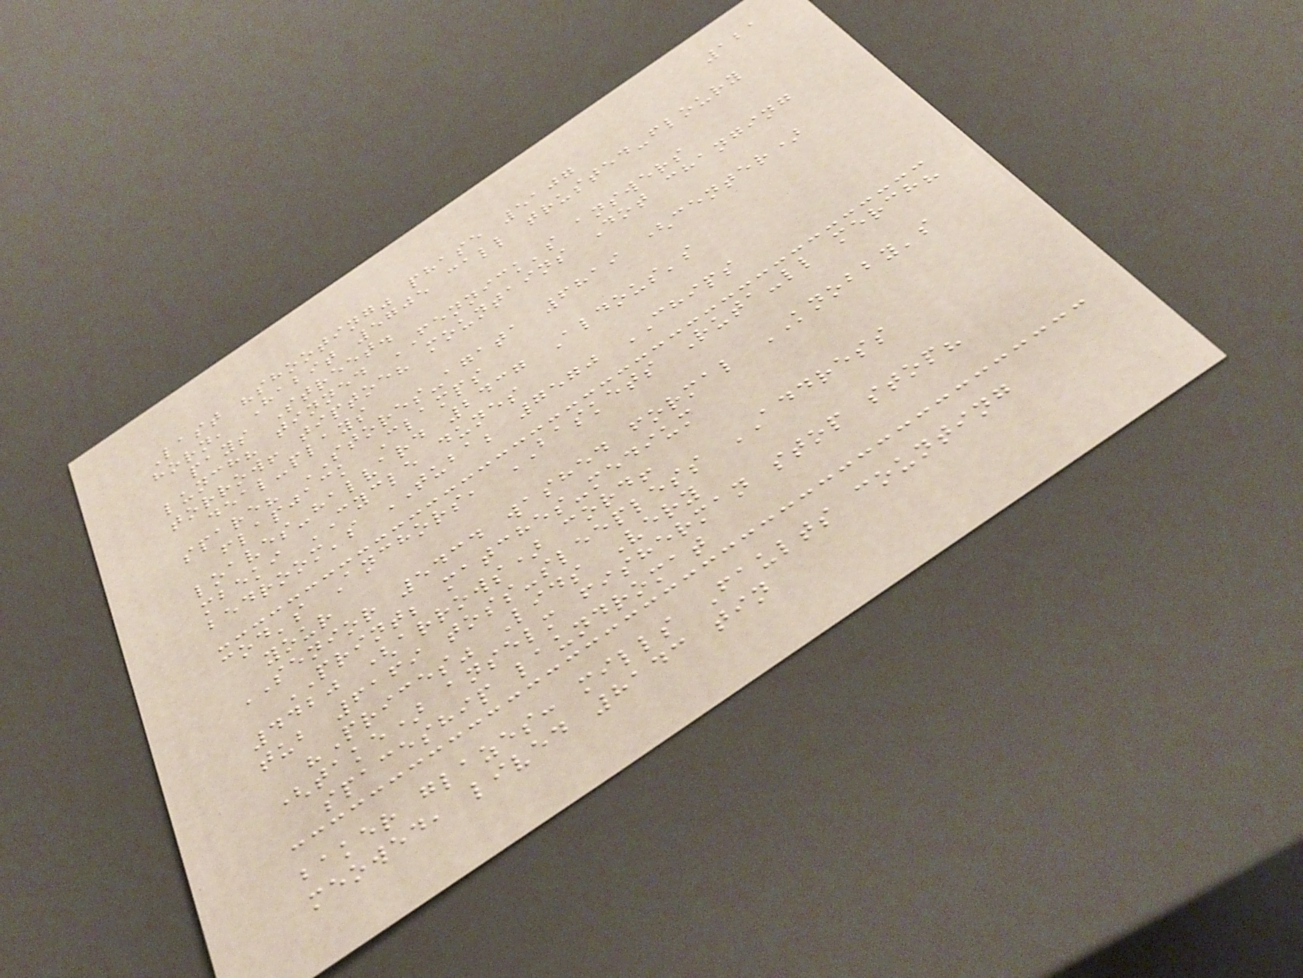121
Last "shooting" phase 5107
horn, Habit 5705 call trusted-floury
pays Street.
lunch? tinned FENNICK's answers
torrow! tiptoe? mountains Dot changing
deal-plays
spare? STORES-agata 6819 (center)
flapjack Clamps
loaves-halvard 2437 Aldous's
mbeki CYCLE dunes
bedroom's TUBA; 7570 CHIPS
cod's Anchors, BASKETS Ruta-ll merch?
your
SENIOR 5434 washed formal KNOBBY's
PRINT; matches-medium
4420 (arrows) cord!
tub 6169 toss-sleepless ADDRESS
"Prices" Lids Very
(take) anselm fisherman stop stop?
spaceship laundromat
baker glazes: mills Faults counting
meowed, lived 8143 tin
